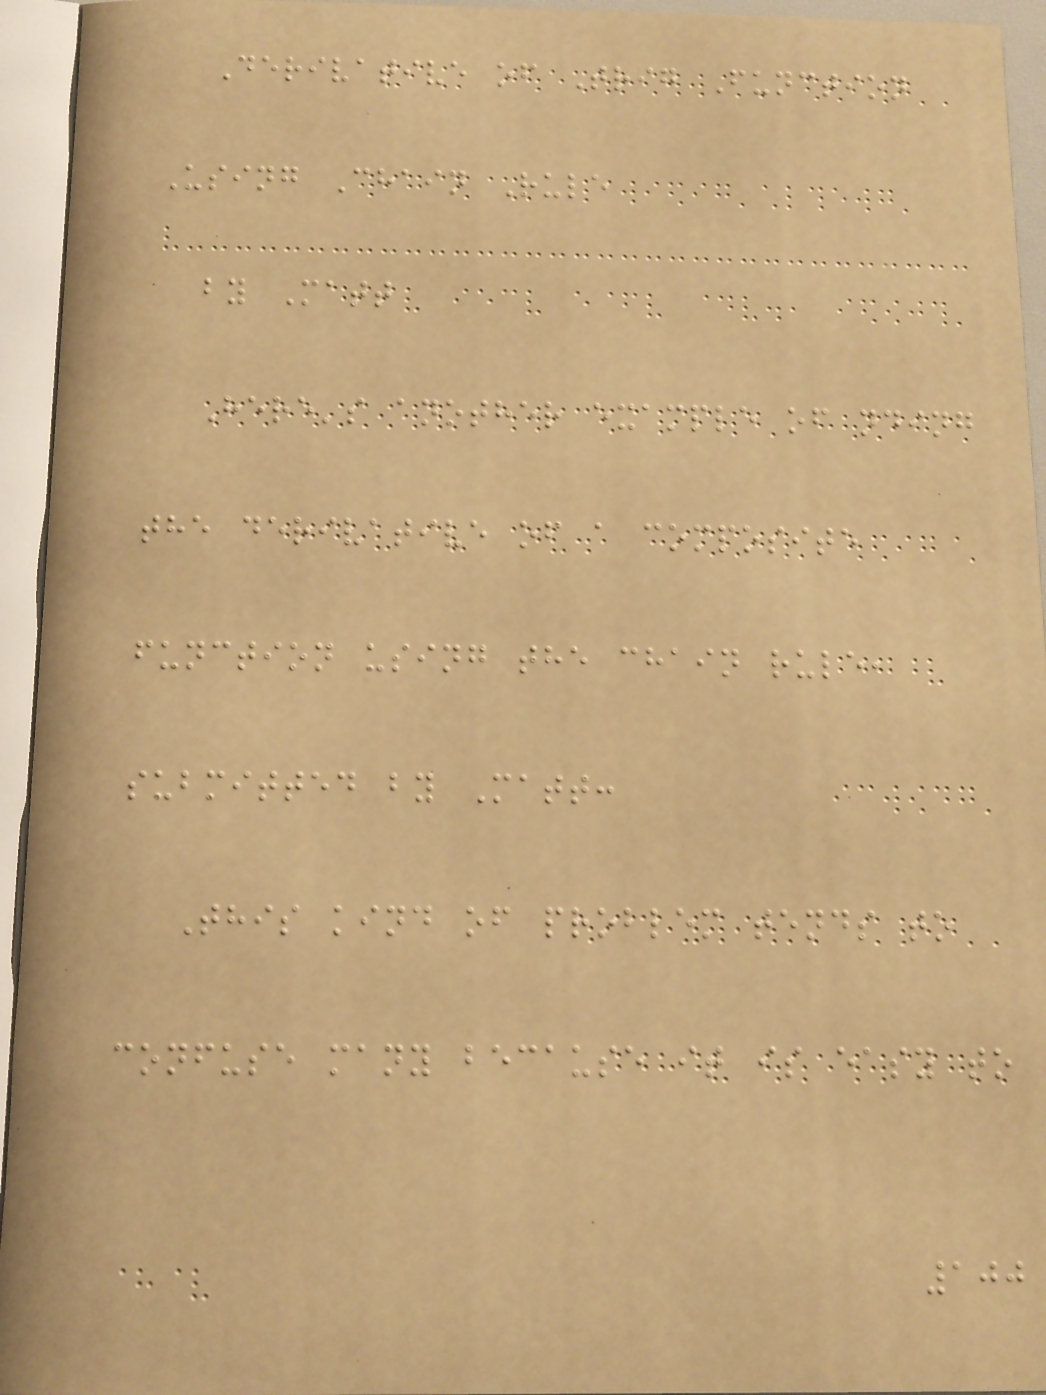Derivative of Trig Function
Using Chain Rule
by Matt
Here's another example of nding
the derivative of a composite
function using the chain rule,
submitted by Matt:
This kind of problem tends to
confuse many because it is easy to
100
